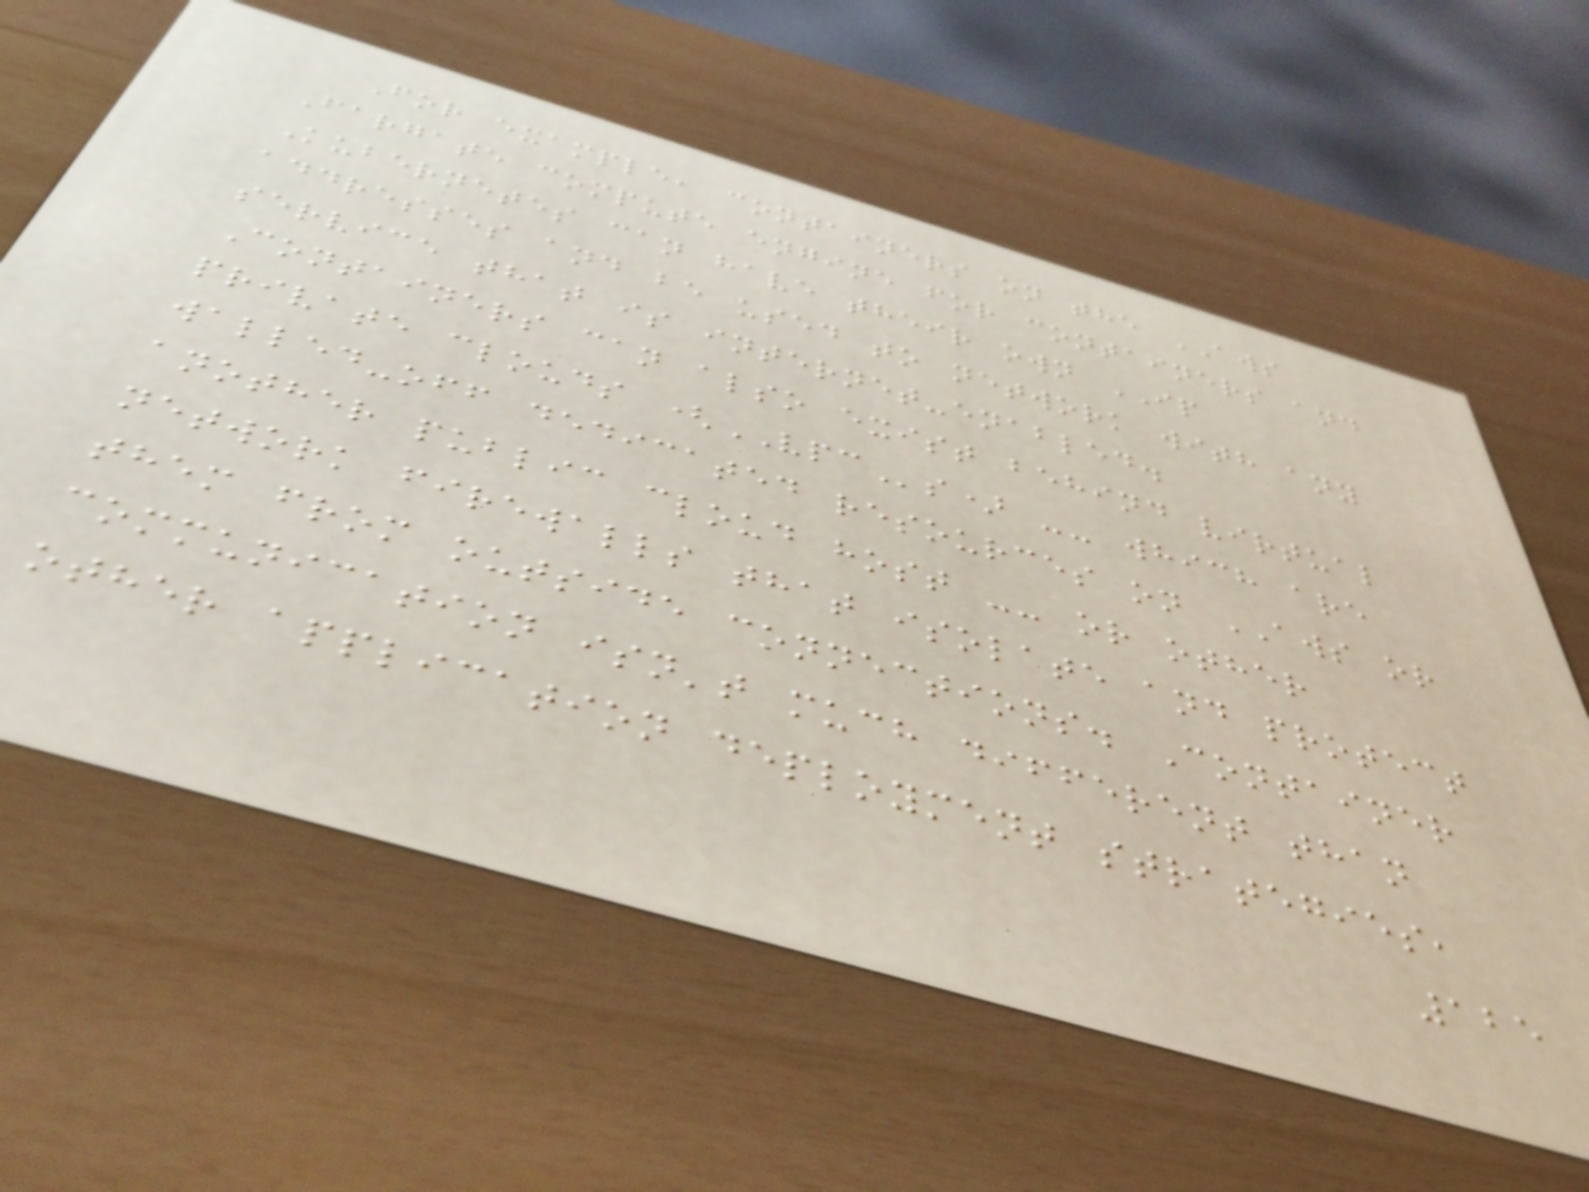For example, containers on the AWS
Fargate compute engine for containers and
Kubernetes can have their own IP
addresses and be used to network with any
service that is internet-enabled.
Containers can also exist behind virtual
private clouds (VPCs) -- which are
walled-off dedicated resources on AWS or
another public cloud host -- or other
network firewalls that isolate and protect
them from outside connections. Container
communication isn't much different than
other application deployment strategies,
125
